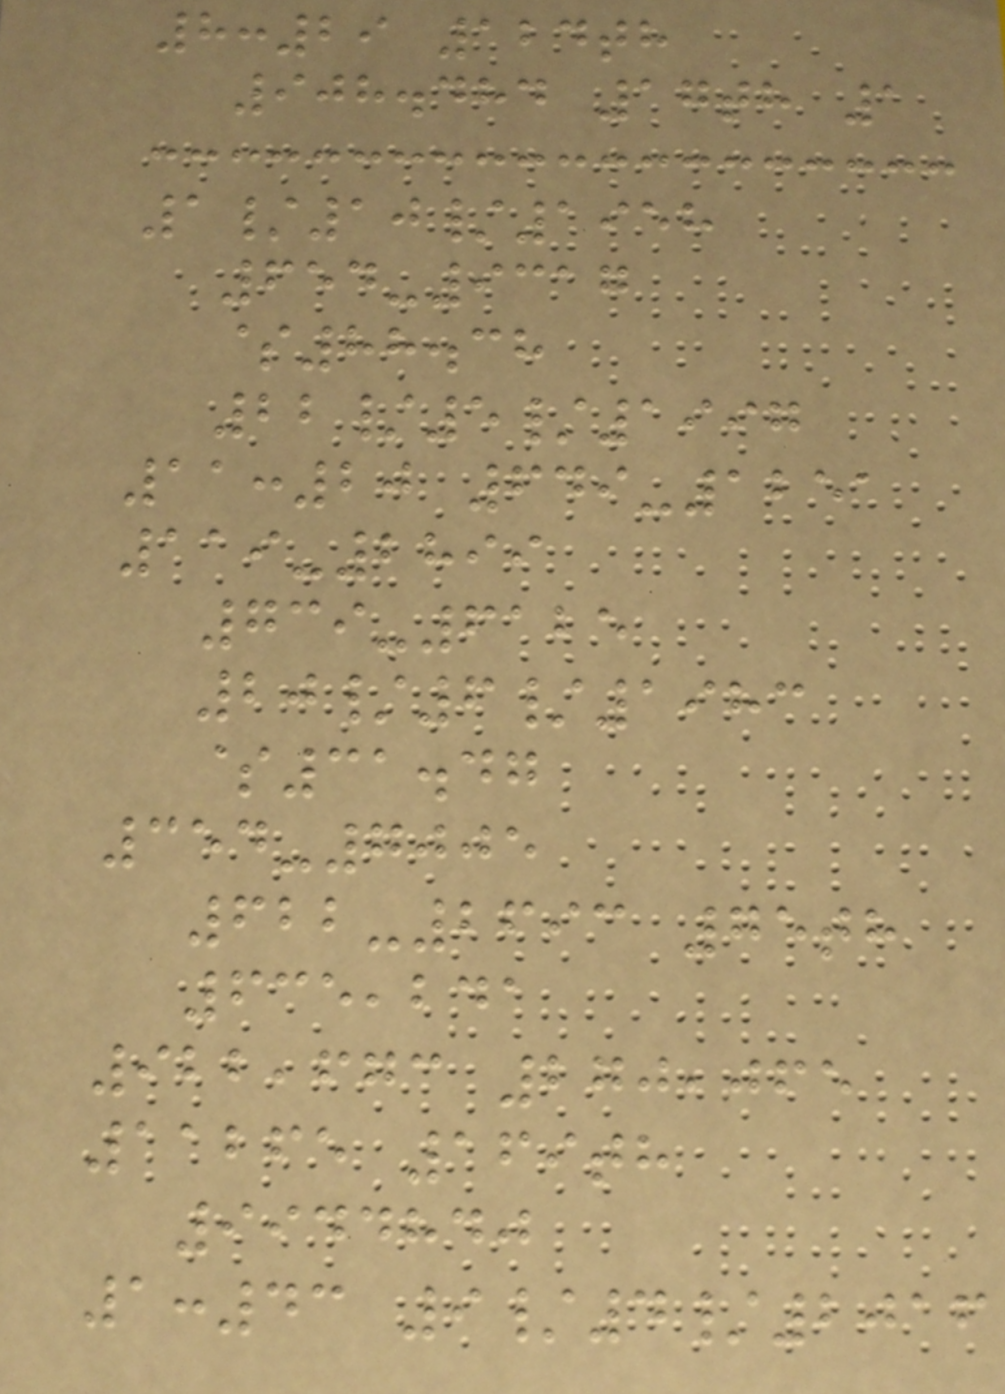8:29 124th
908.484 17th 1
1/10/1958
654-9317
$88.38
22/5/1997
11:20 649-1251
119-2899
739-6125
20/6/1983
$31.47
354-7005
622-2693 75th
635,241
922,673 270,065
11265 169th
9944840
1:43 9/4/2016
